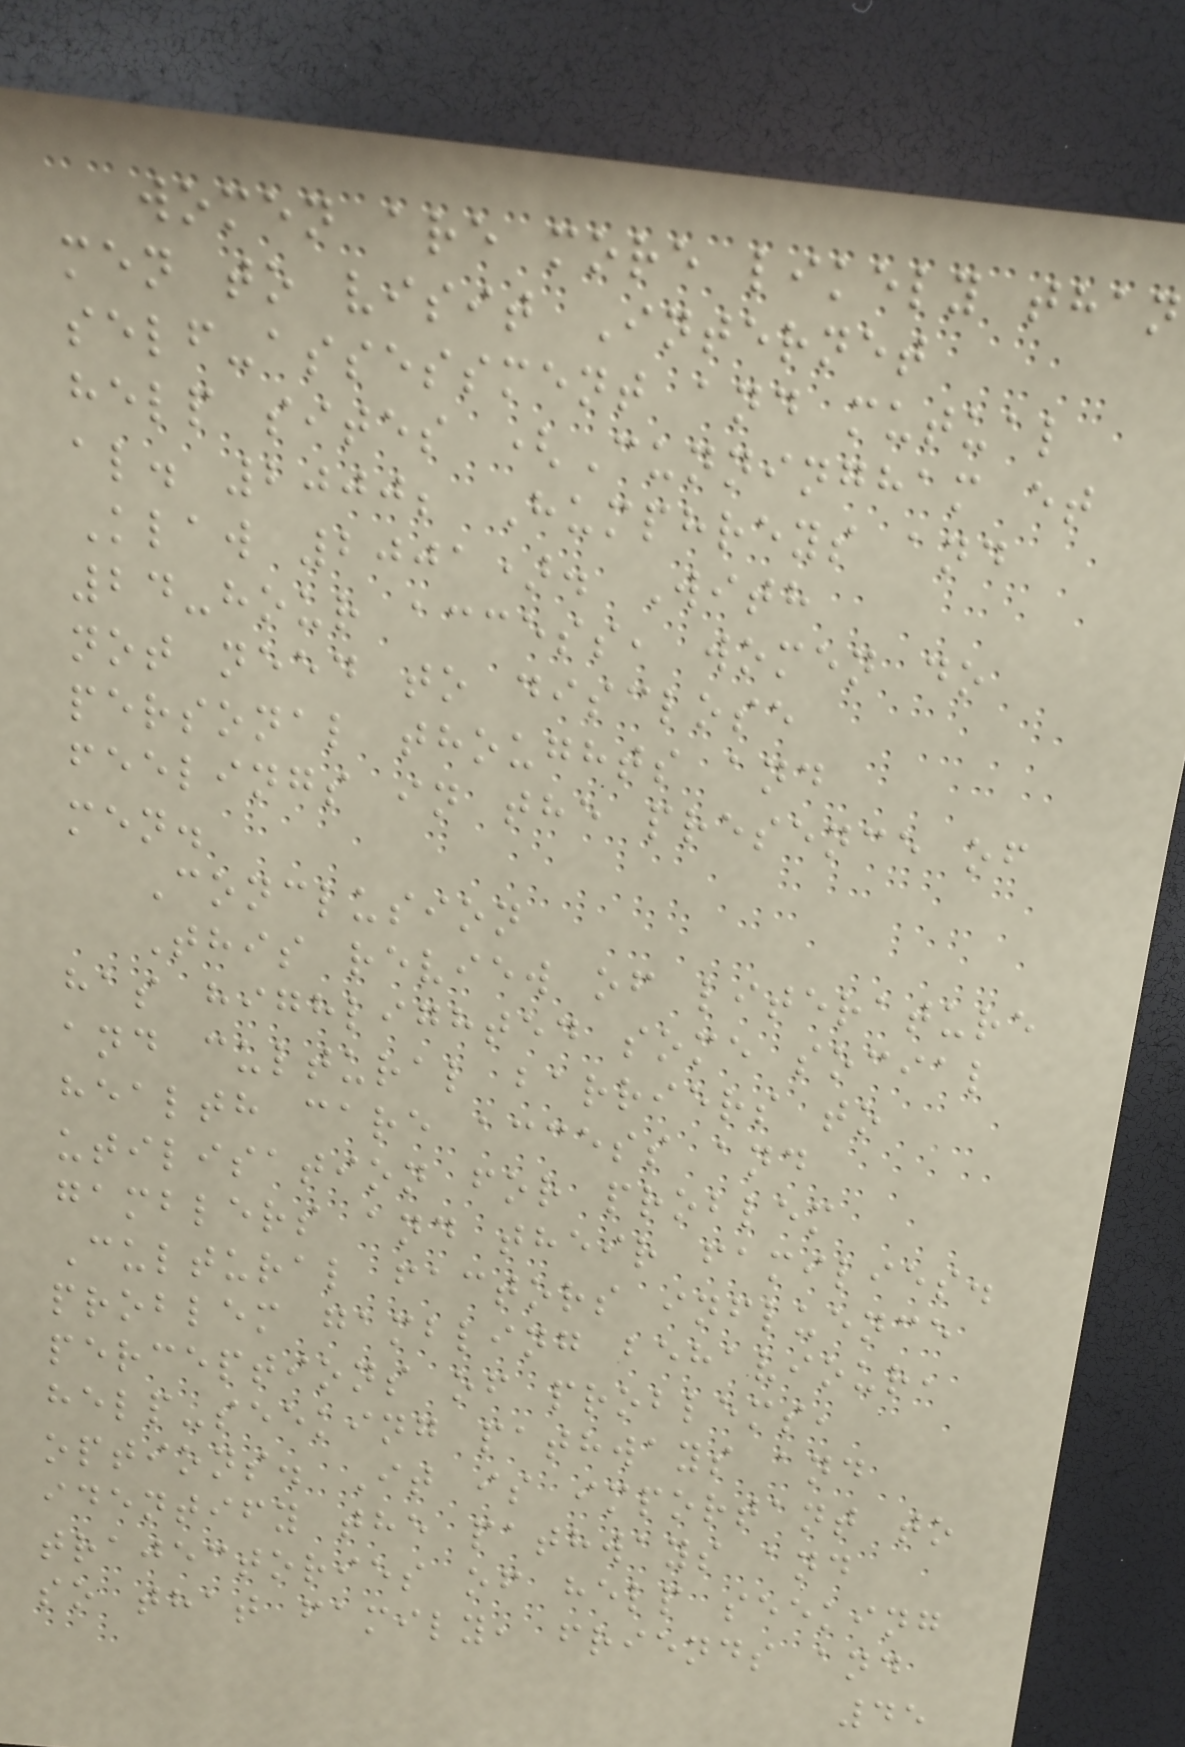women are more likely than
men to visit Internet
self-assessment and mutual
help sites (Cunningham et
al. 2000; Humphreys and
Klaw 2001). With
24-hour access, women do
not need to disclose
personal thoughts and
feelings in the presence of
men.
Conclusion
This review of literature
has highlighted some social
and cultural barriers to
health care access and
utilisation for problem
gamblers and their families.
Cultural factors influence
problem gambling behaviour,
perceptions of problems,
help-seeking pathways and
options. It is important to
identify the pathways and
trajectories of help seeking
so that family, friends and
45
